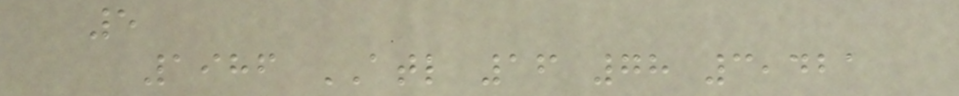5
1986 ATL 16 78 3,421
